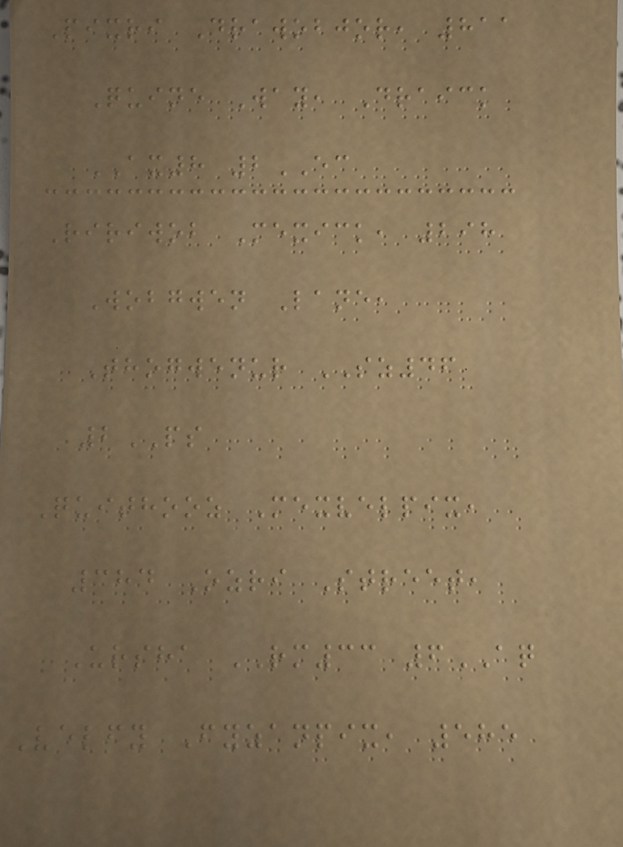Pixri Drawobjor, 811
Quine Way, Draick
AX8 2EC
Ririwob Mexick, 298
Wobgwen Lane,
Thogwenur SZ46
2PS
Quithooz Mexvelpix,
384 Ozri Street,
Ursha RM33 6AQ
Velfy Fyzanpix, 585
